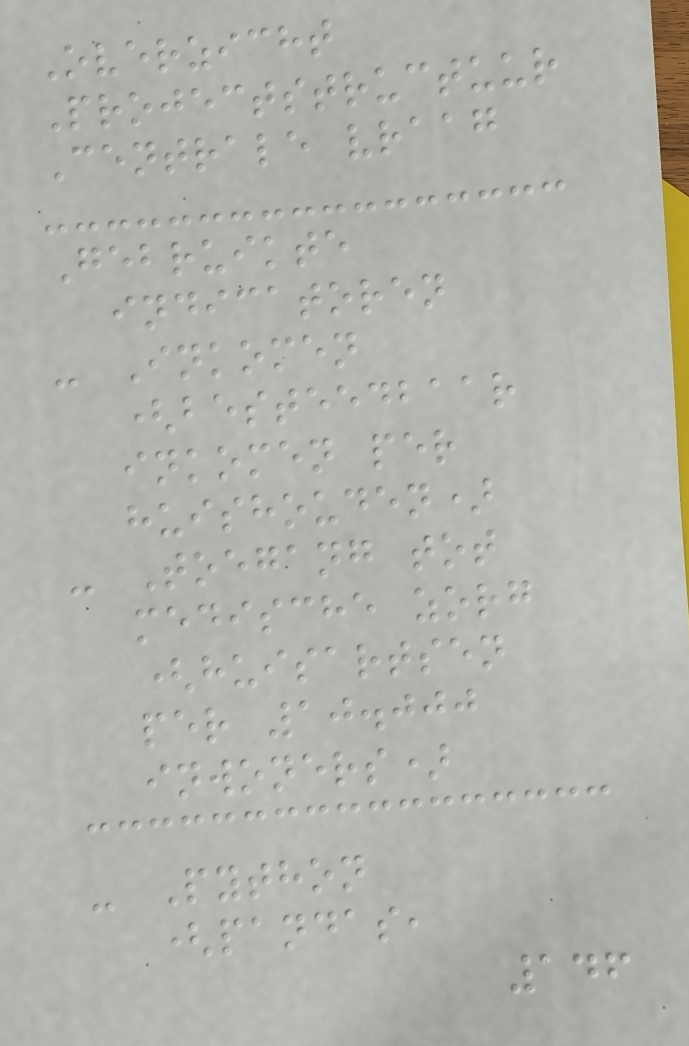Overzicht
Projectstructuur
Centrale vraag
Gebruikte
indicatoren
- Inkomen
(besteedbaar
inkomen per
huishouden)
- Toegang tot
medische zorg
(huisartsen
per 10.000
inwoners)
- Python
(pandas,
146
